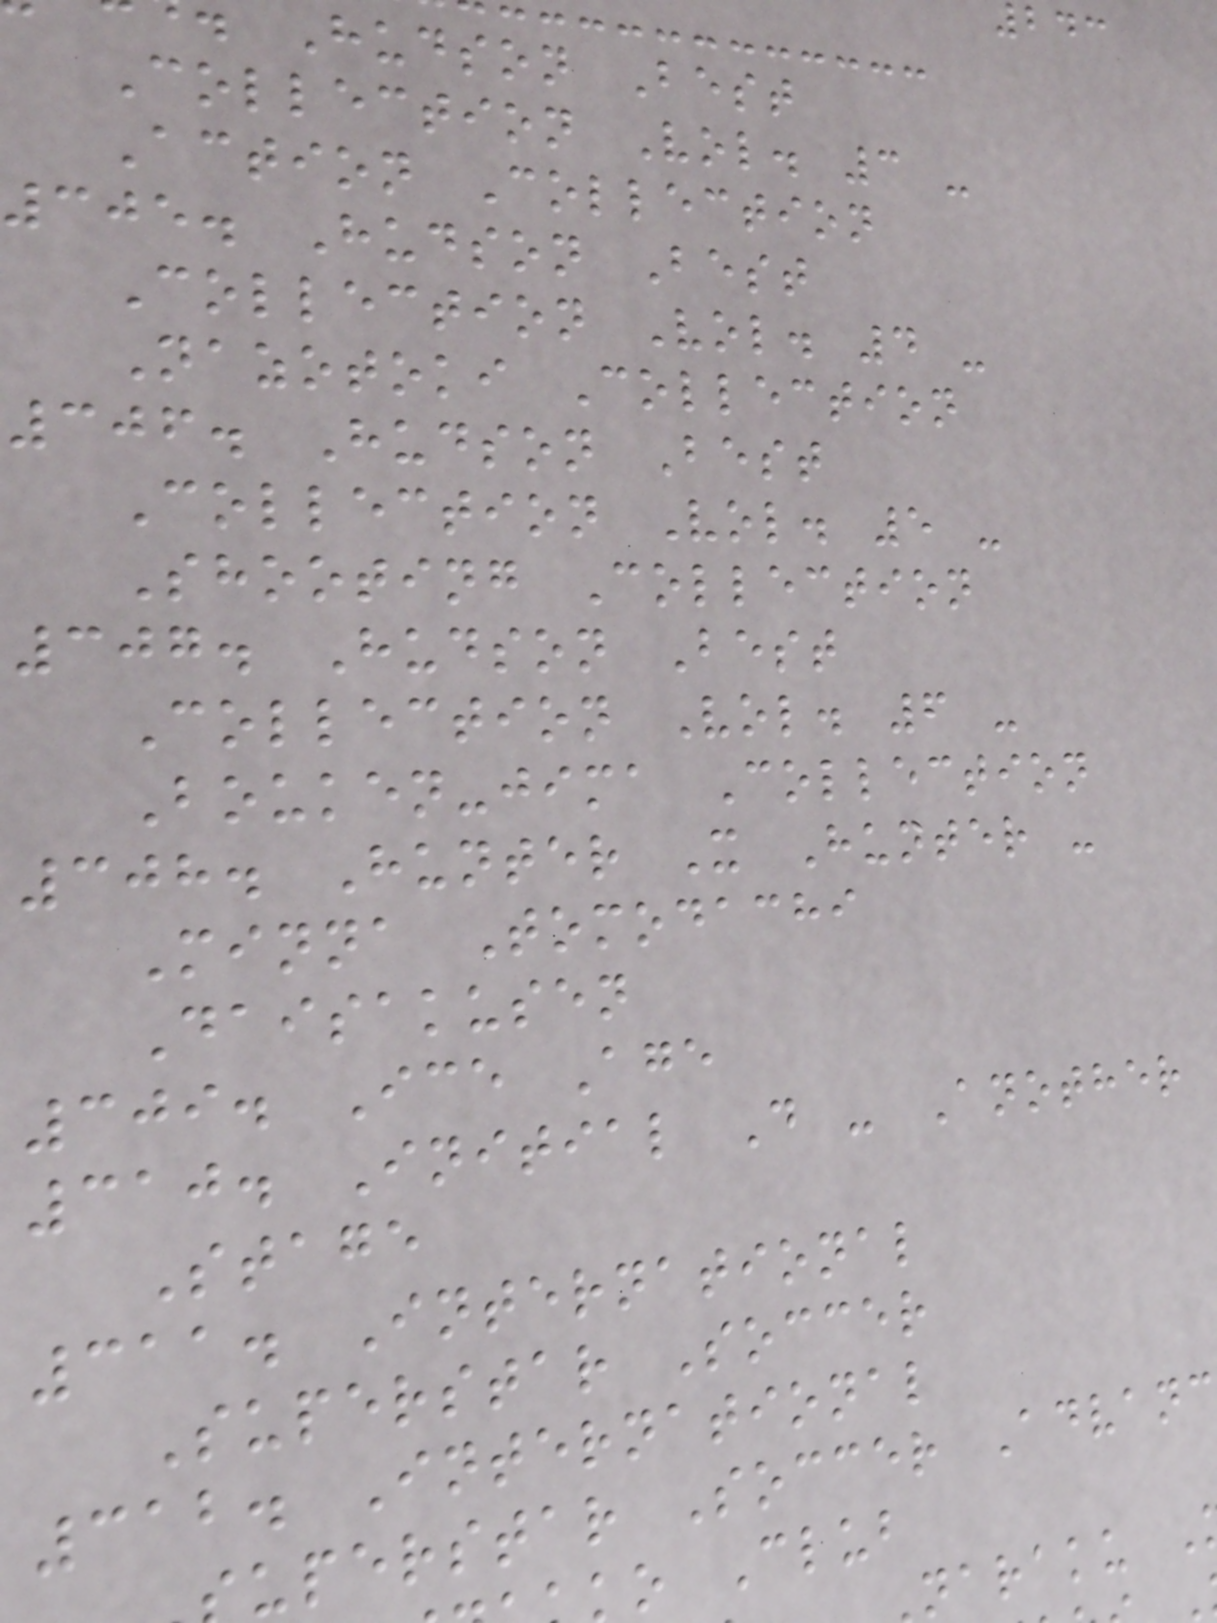Hudson Best
Collection Vol. 3 -
Action Collection
305. Hudson Best
Collection Vol. 4 -
Nazotoki Collection
306. Hudson Best
Collection Vol. 5 -
Shooting Collection
307. Hudson Best
Collection Vol. 6 -
Bouken-jima Collection
308. Hunter X Hunter -
Minna Tomodachi
Daisakusen
309. Ice Age
310. Initial D - Another
Stage
311. International
Superstar Soccer
312. International
uperstar Soccer Advanc
o Club
